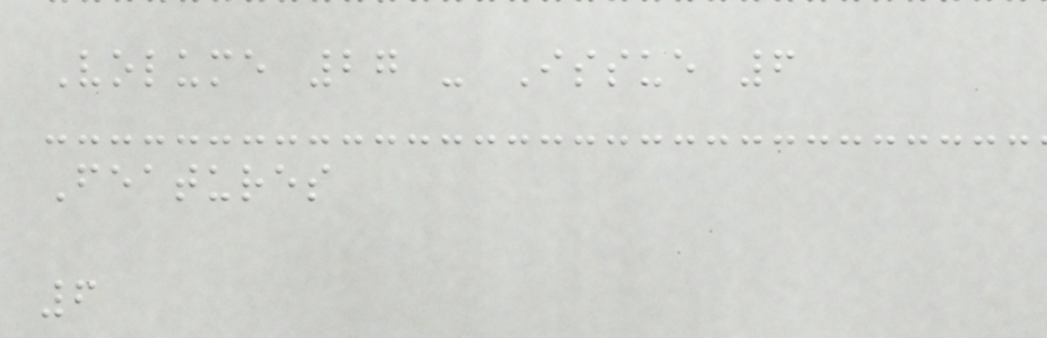Volume 27 - Issue 6
Features
6
